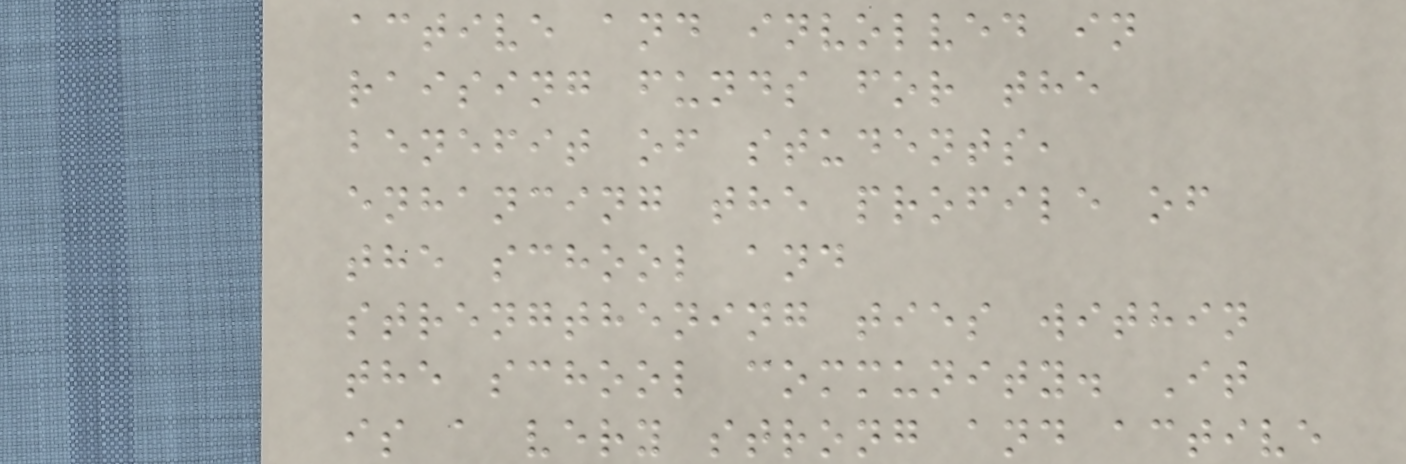active and involved in
raising funds for the
benefit of students,
enhancing the profile of
the school and
strengthening ties within
the school community. It
is a very strong and active
